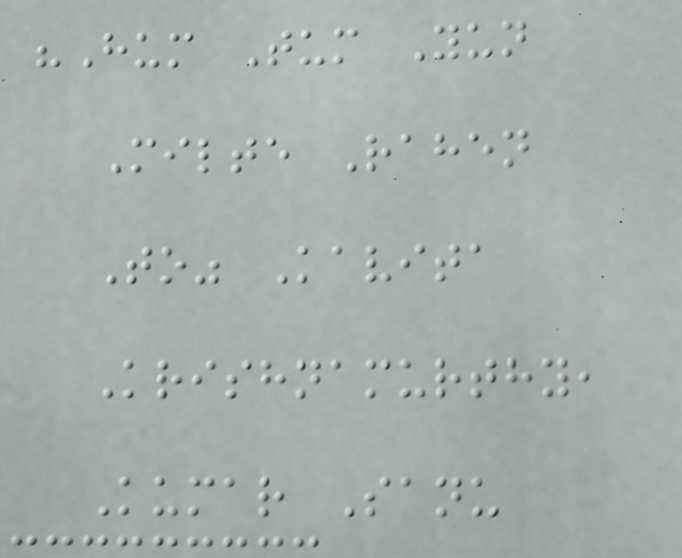"Hum Tum Yun
Milte Rahen
To" Kavita
Krishnamurthy,
Kumar Sanu
